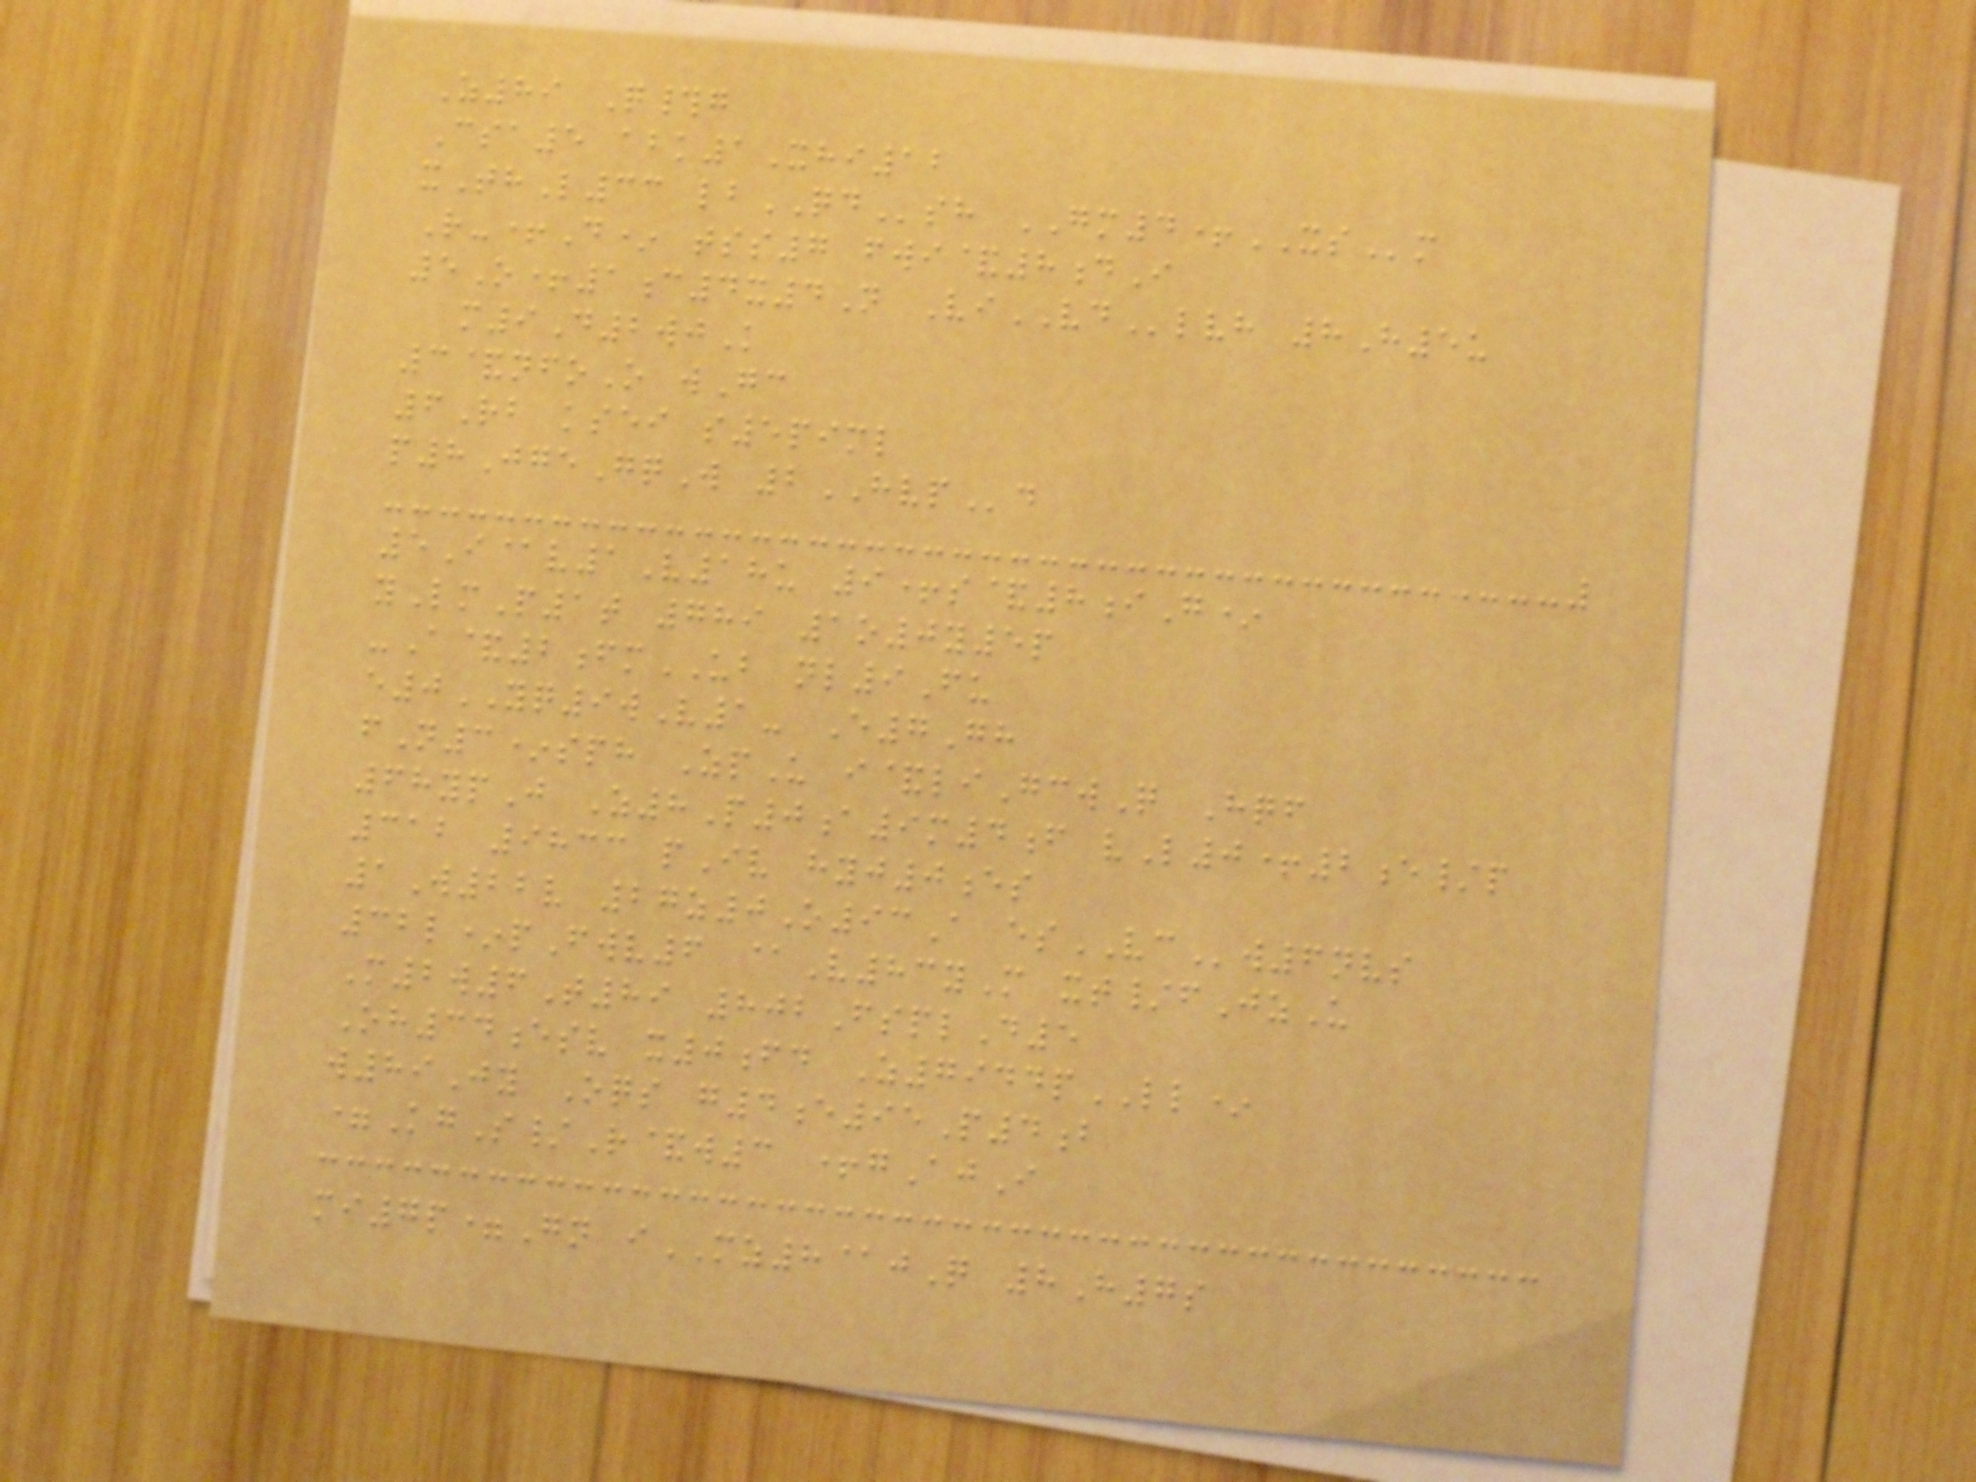Z89 Q#g
Csa5 abk1Xhi12
xThL33 lbQDsh GM4+XSm
R-+D* tss7 fwi&8dI
5O+1c4x4N ViVDlvh 8H5u
m9D2wjK
3&nfoO wGc
6Rb ksei s5piml
p8JgeGqW 2HVPd
5I@v1V18u 9+s&8iG*
yLmP1t 789 1o0y5p
-A&2fmUB nl9Fu
e0YQ9wV1- E7Gh
fN3*sph ZpU i&liGcwQ Hqf
68ypJ Z8P0a9m4f vL0+2e/p
312 9833 pIv hyj0es
1W22v 27z0O93A esVCw6nvs
32l*pFwv6 @V83yM xt/fJzU
M2w6T89 802FsplD5
Oh34esv x0fd Z7944pLL*
w89Jy Oqs g4e95P4b
=KgS/R&w3 +gAjI
mi7p=Gn iMZ8@jQ 8H7s
